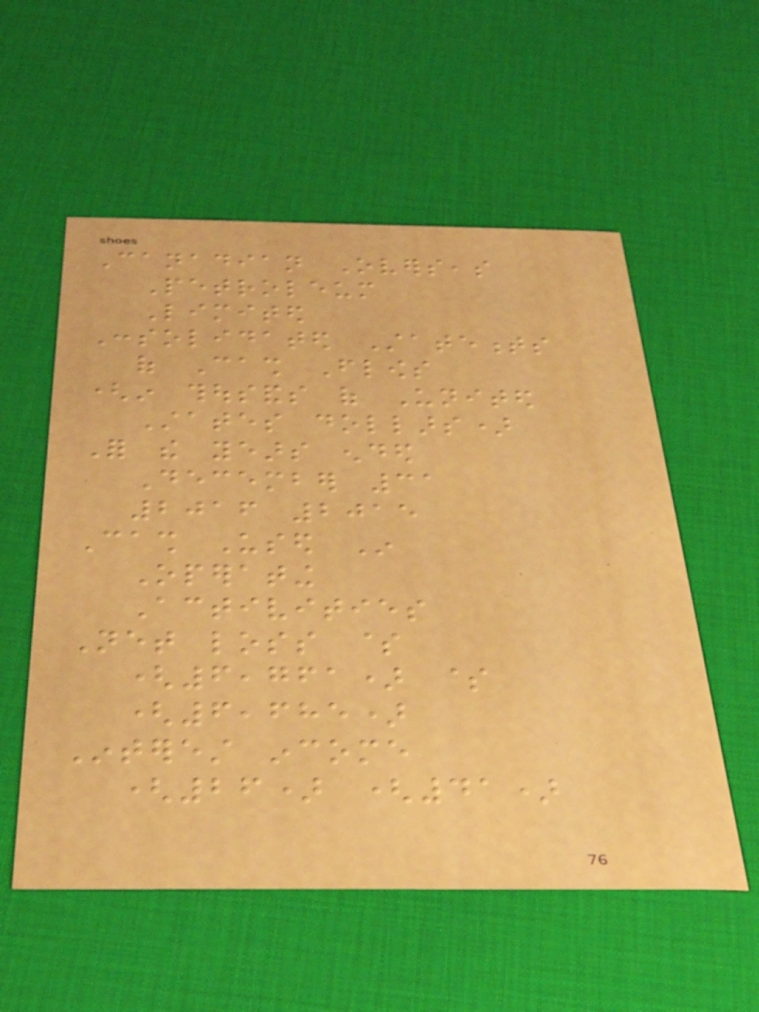Canadian Overseas
Petroleum
Limited
Consolidated Statements
of Cash Flows
(in thousands of United
States dollars)
For the years ended
December 31
2016 2015
Cash Used In
Operating
Activities
Net loss $
(6,761) $
(6,685)
Interest income
(26) (41)
